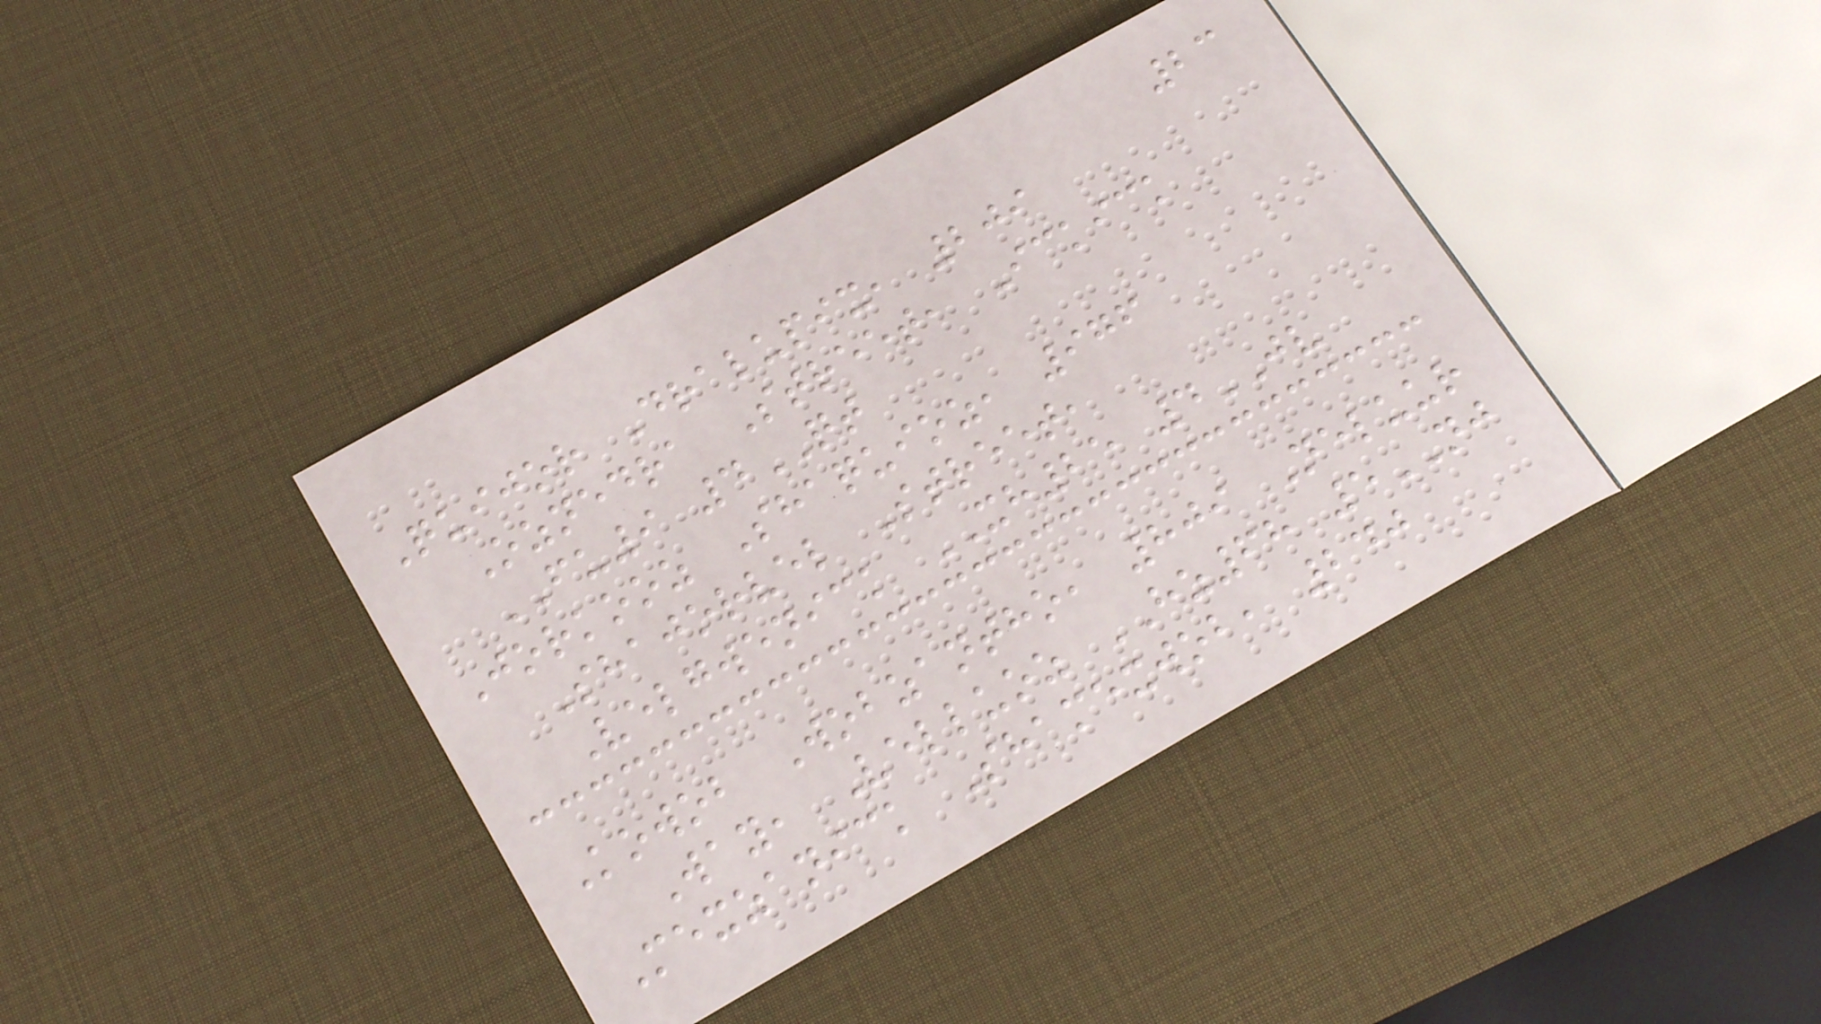23
Quijor Dralupix, 209
Oznedra Street, Ickick
FU9 4QT
Jorkooz Shaquioz, 976
Shajorvel Street,
Velgwenick XH25 4JV
Kowob Wobzantho, 809 Neluur
Way, Velluoz HZ68 5NJ
Mexzanick Shamexwob, 240
